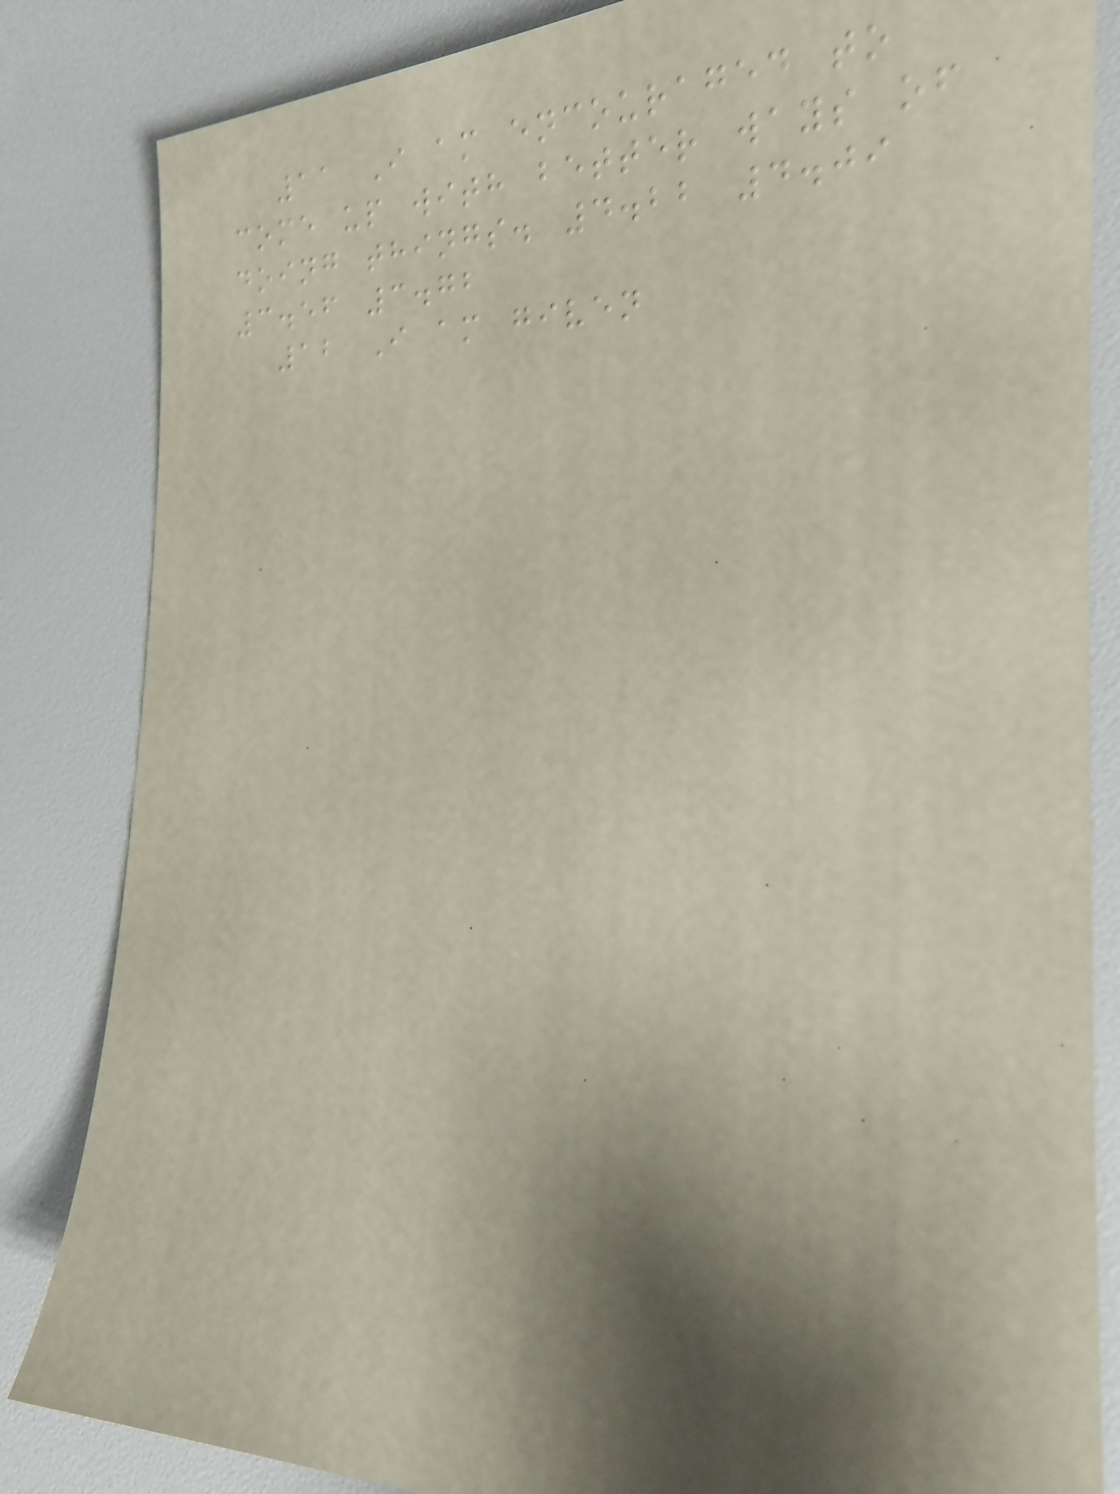11 I am encouraged to
come up with better ways of
doing things. 4.22 4.09
3.56 3.72
12 I am given
